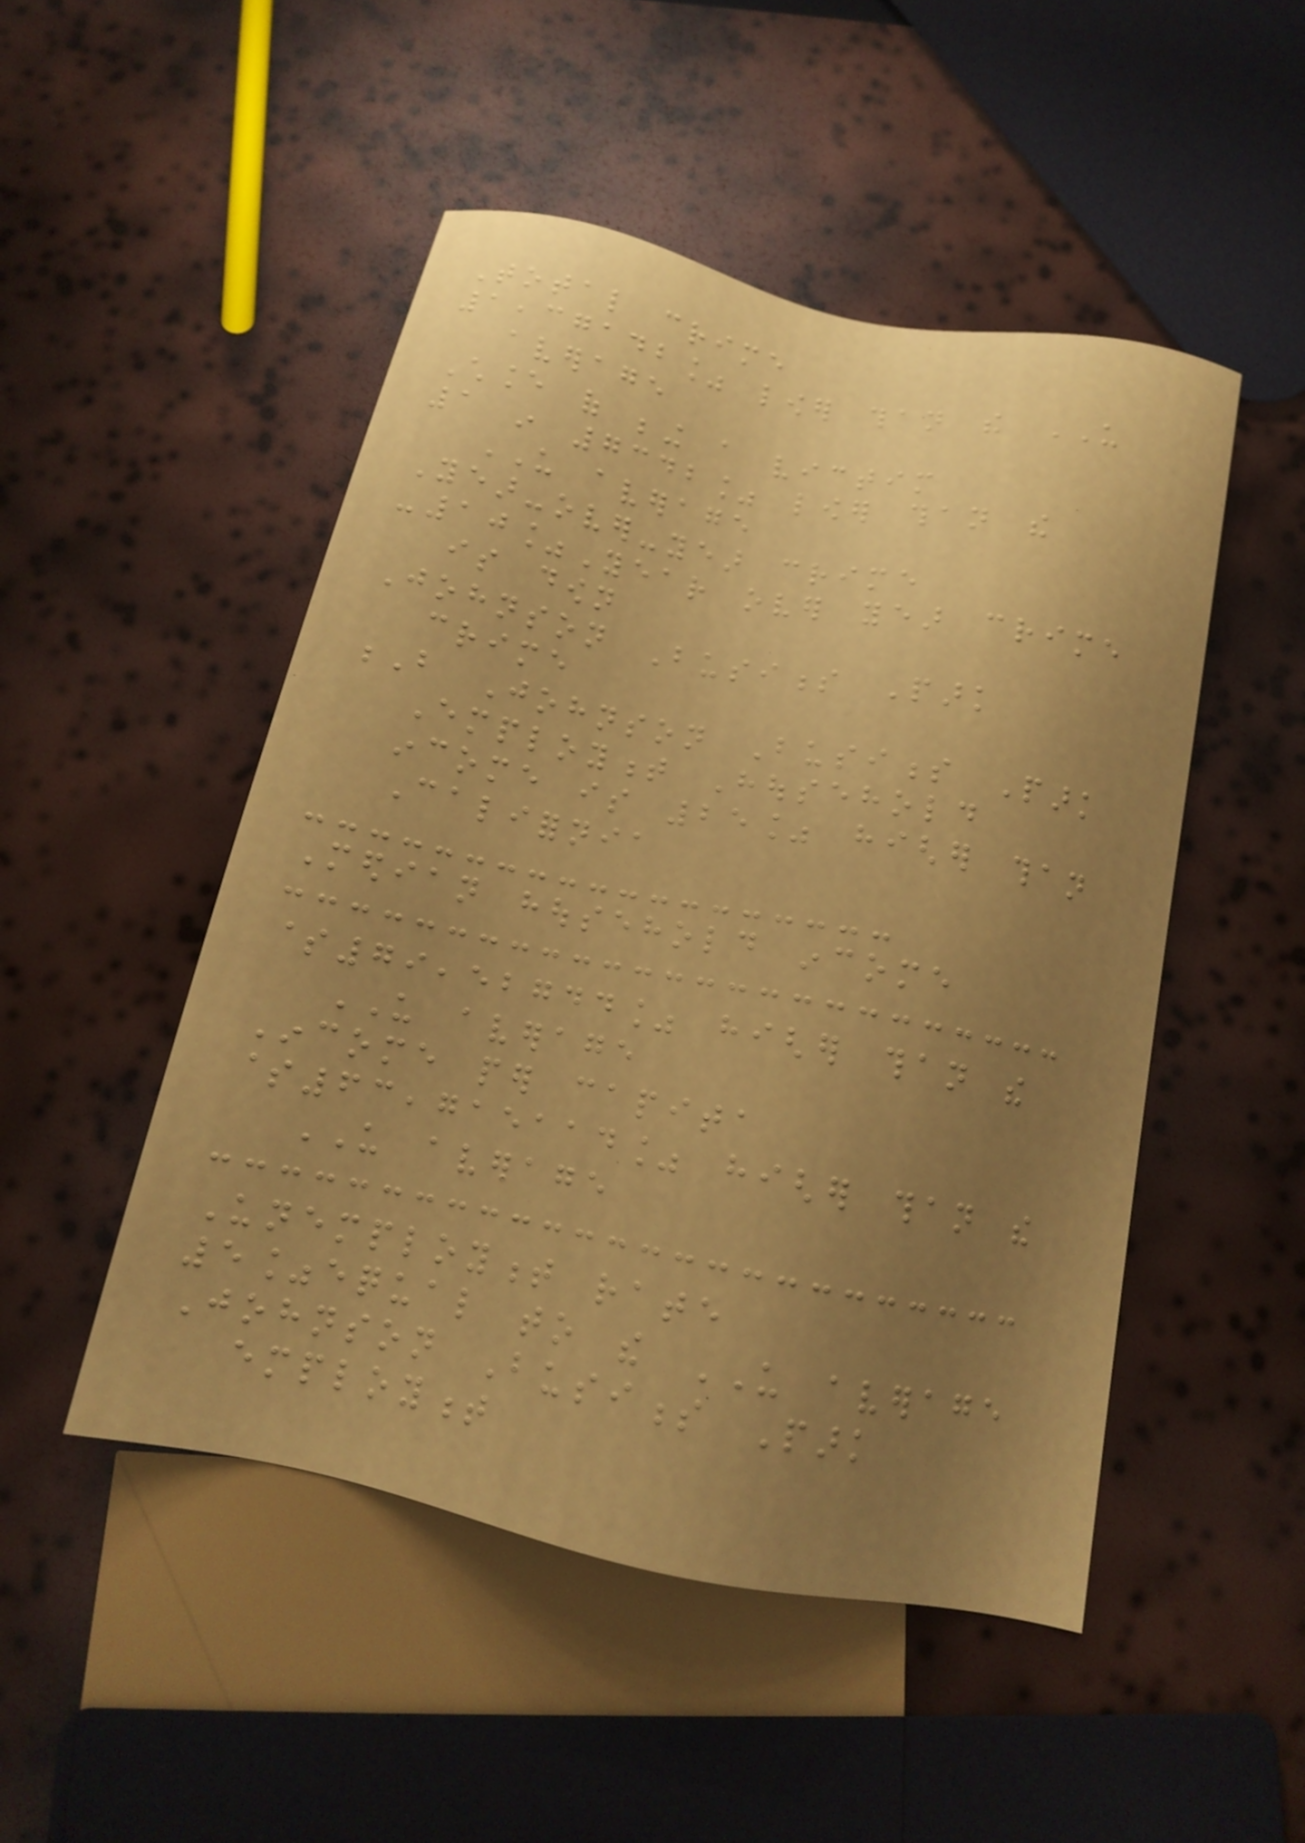Total crime
1,37142% lower than the US
average
Chance of being a victim
1 in 7342% lower than the
US average
Year-over-year crime
-10%Year over year crime
is down
Johnson Business Park
crime
B Johnson Business Park
Employment Household
income is 25% higher than
California
Median household income
$79,52744% higher than the
US average
Income per capita
$63,715114% higher than the
US average
Unemployment rate
5%equal to the US average
Johnson Business Park
employment
